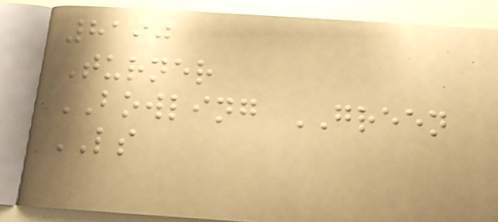8190
Turner
BOWLING GREEN
LS
